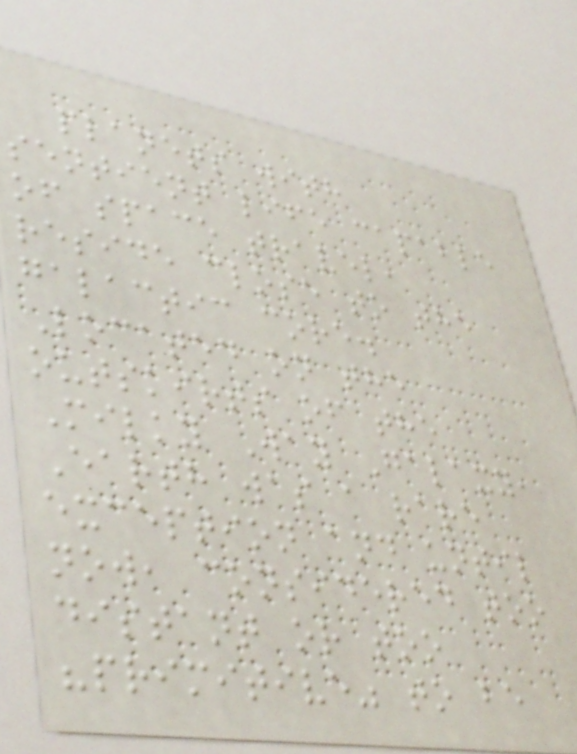planets with
sentient life capable
of space travel,
reside close to the
galactic core.
Located on the
outskirts of the
Milky Way Galaxy,
Earth was a rare
exception and until
now, considered too
distant or too
"primitive" to be
